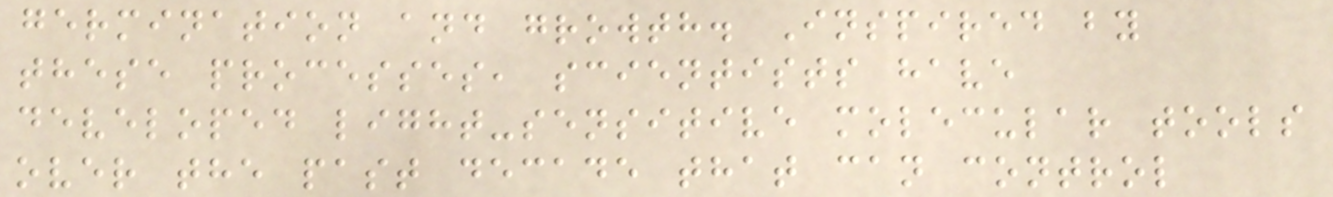germination and growth. Inspired by
these processes, scientists have
developed light-sensitive molecular tools
over the past decade that can control
